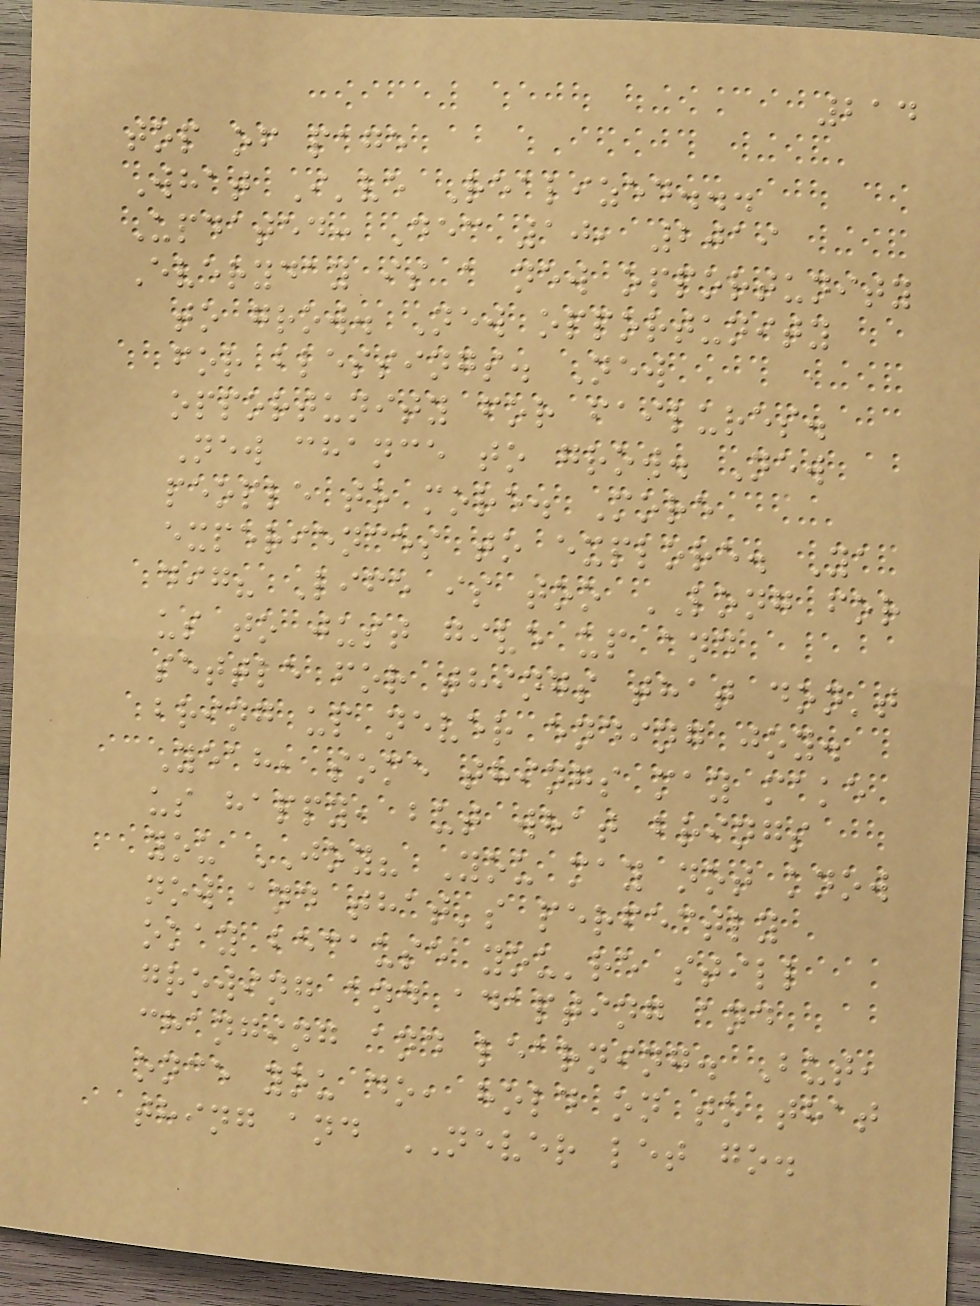214
top of page
What I've Realized...
Updated: Dec 10, 2019
Everyday is a new opportunity
to grow. New opportunity
for blessings. New
opportunity for failures.
New chance to grow. New
people to more. More
experiences to explore. Ya
dig? Life is too LONG for
us to just give up and
settle for things that don't
bring up never ending joy.
Yeah, some things may make
us happy, but what brings
you JOY? You may not know
now and that's perfectly
okay because you're still
growing and adapting and
changing and learning. But,
once you do, hold on to that
thing and NEVER let go.
